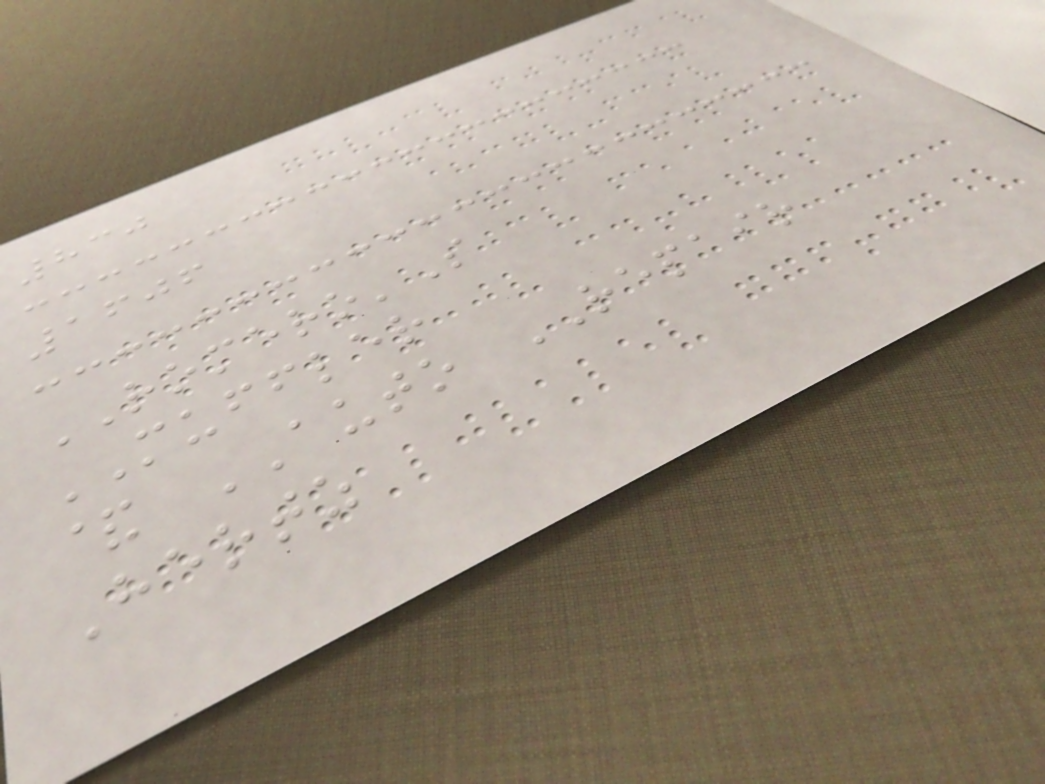830
1606
ROMERO'S
MUFFLER
& AUTO REPAIR
Hertz
